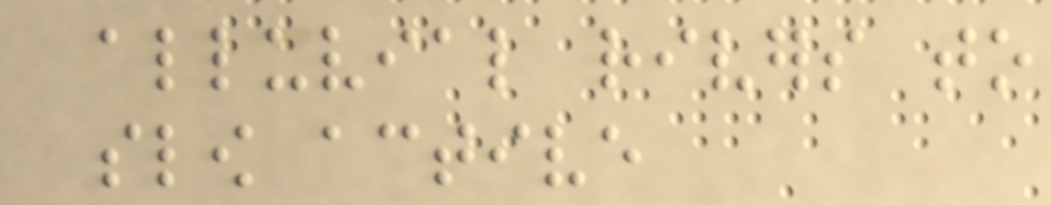alluvial rivers to
slow active
